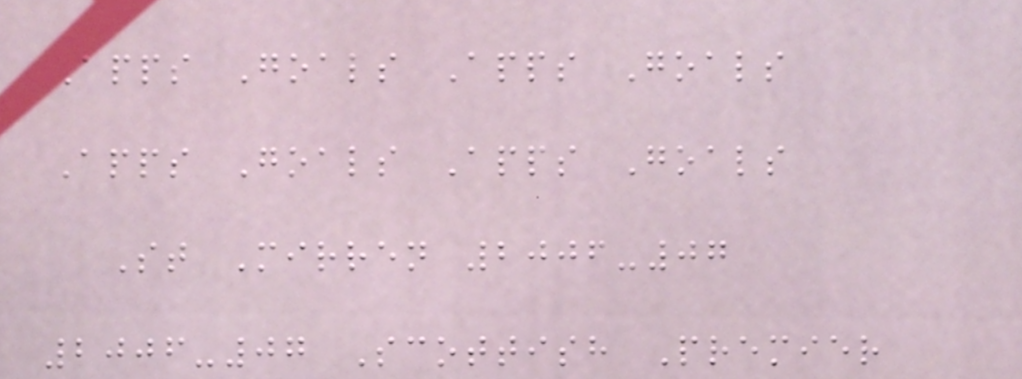Apps Goals Apps Goals
Apps Goals Apps Goals
St Mirren 2006-07
2006-07 Scottish Premier
